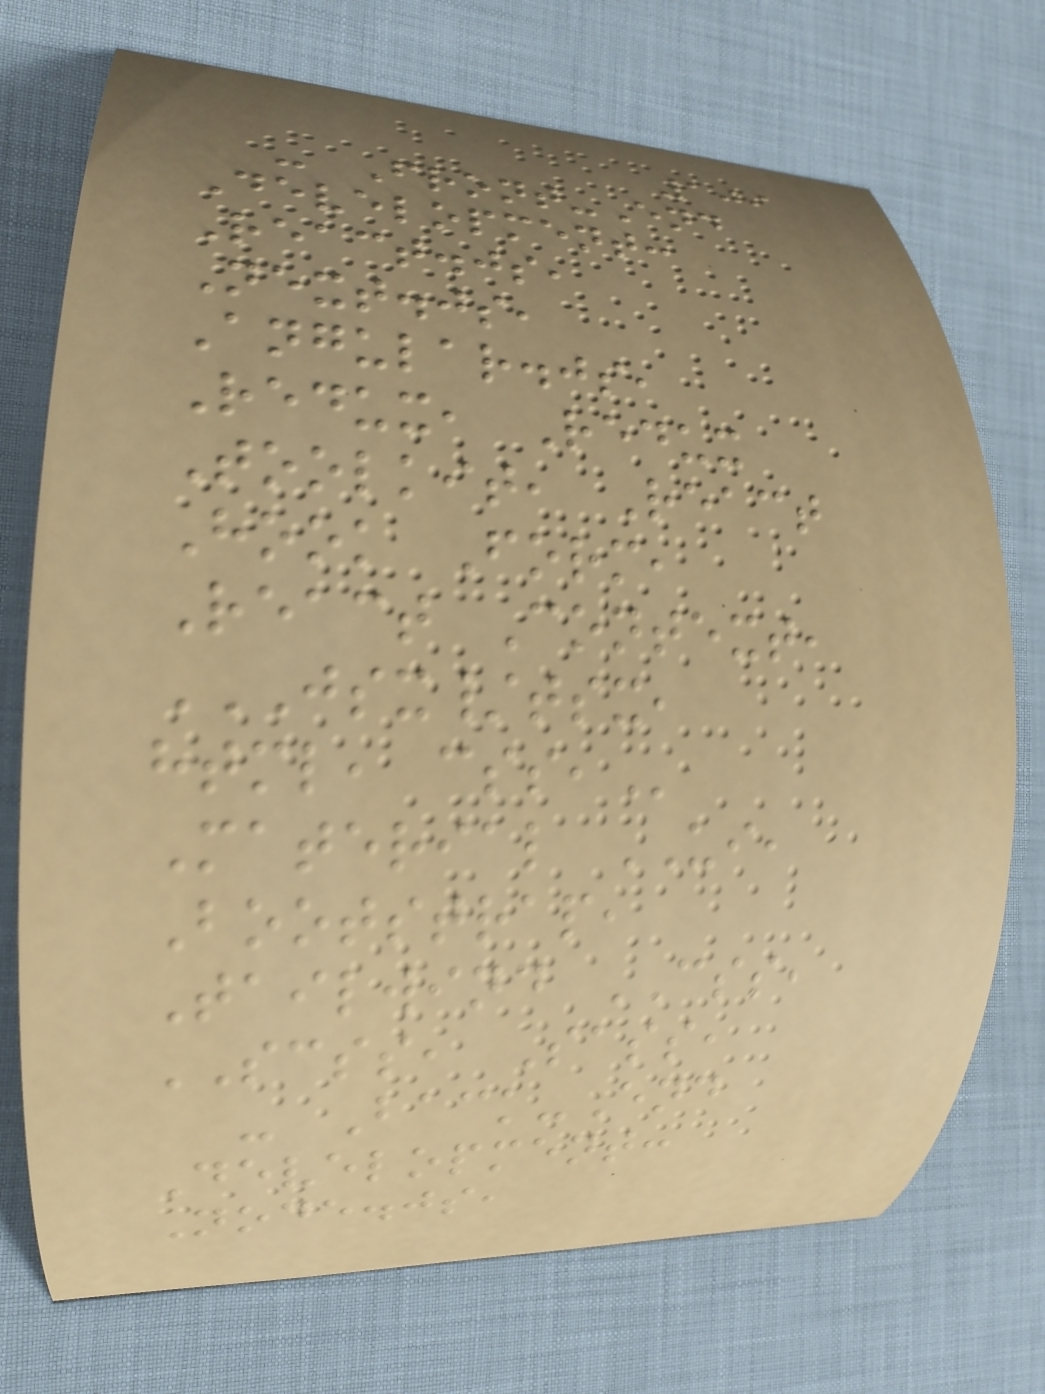109
- Front-End
Development:
React.js,
Next.js,
Angular.js,
Redux, Redux
Toolkit, React
Hook Form,
React Context,
JSX/TSX,
HTML, CSS,
Material UI,
Bootstrap,
Tailwind CSS,
SCSS, Sass,
- Back-End
Development:
Node.js,
